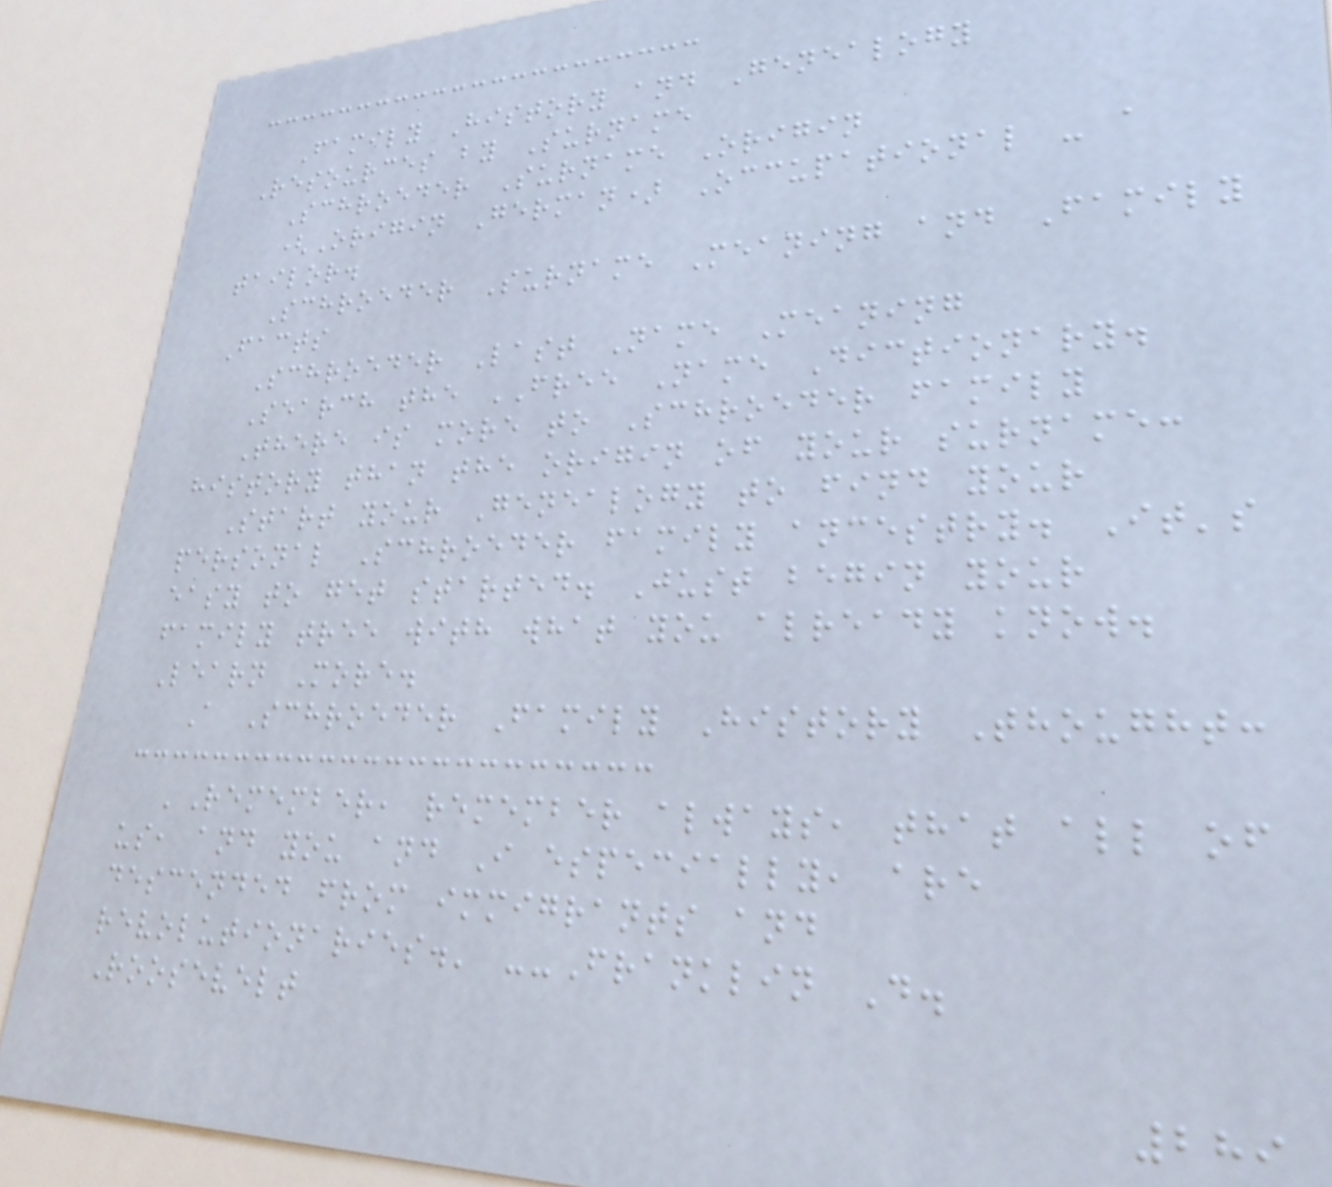Family History and Genealogy
Resources by Surname
Schroeder Surname Origin
(Origin German) Occupational - a
tailor.
Schroeder Surname Meaning and Family
Facts
Schroeder Last Name Meaning
Search the FREE Name Dictionary.
There is more to Schroeder family
history than the origin of your surname:
Start your Genealogy to find your
personal Schroeder family ancestry. It's
easy to get started. Just begin your
family tree with what you already know.
Learn More.
A Schroeder Family History Thought:
'Remember, remember always, that all of
us, and you and I especially, are
descended from immigrants and
revolutionaries.' --Franklin D.
Roosevelt
289
